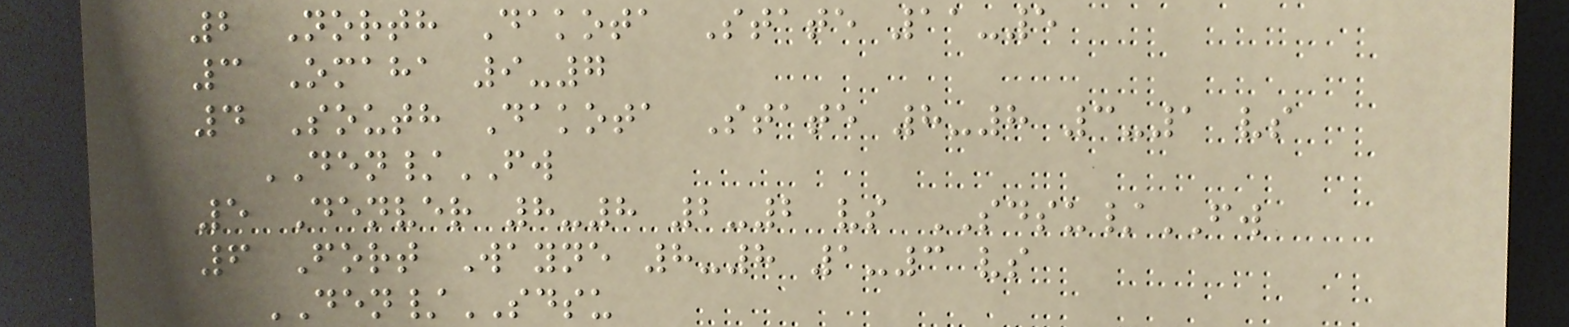2 North Dakota State 11-5
3 Omaha 9-7
4 South Dakota State 8-8 3-1 vs
DEN/FW
5 Denver 8-8 2-2 vs SDSU/FW
6 Fort Wayne 8-8 1-3 vs
DEN/SDSU
